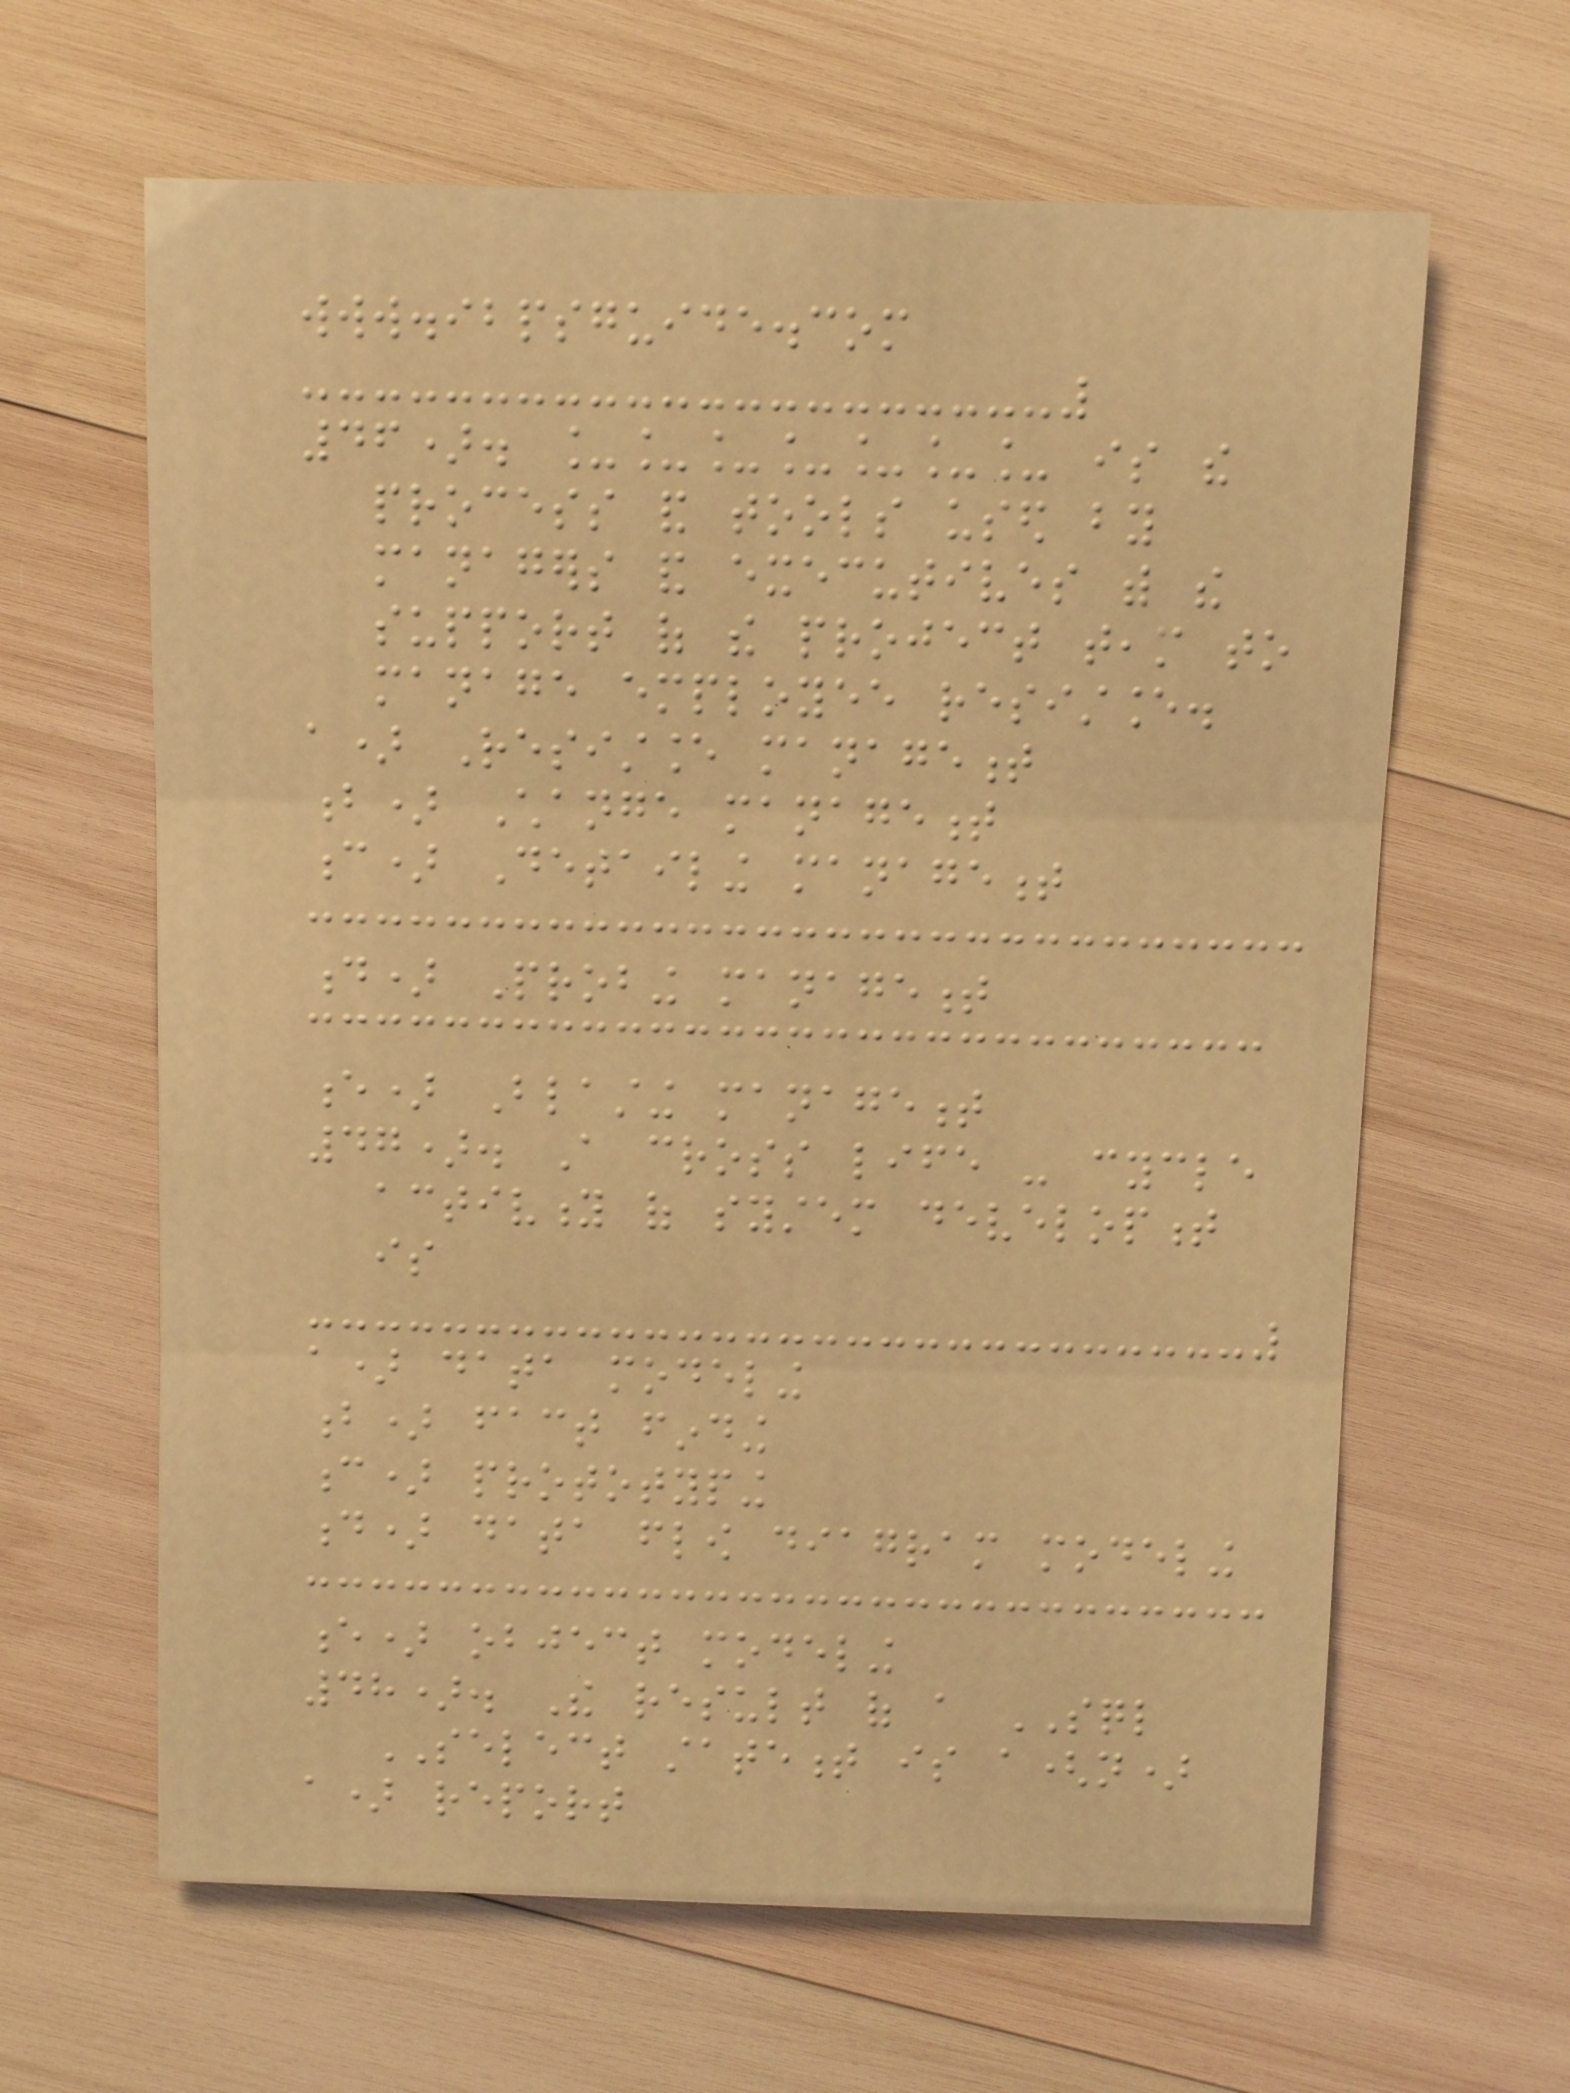www.ibpsguide.com
46). _______ is the
process and tools used by
managers and executives with the
support of the project team to
manage employee resistance.
a) Resistance management
b) Change management
c) Detailing management
d) Probing management
e) Blasting management
47). A cross life - cycle
activity of system development
is
a) data modeling
b) fact finding
c) prototyping
d) data flow diagram modeling
e) object modeling
48). The result of a SQL
SELECT statement is a(n)
a) report
